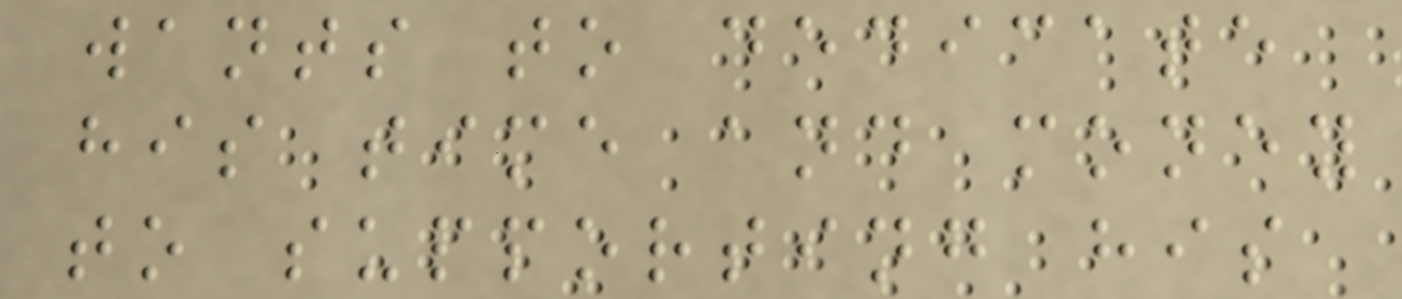wants to dedicate
his time and money
to supporting his
